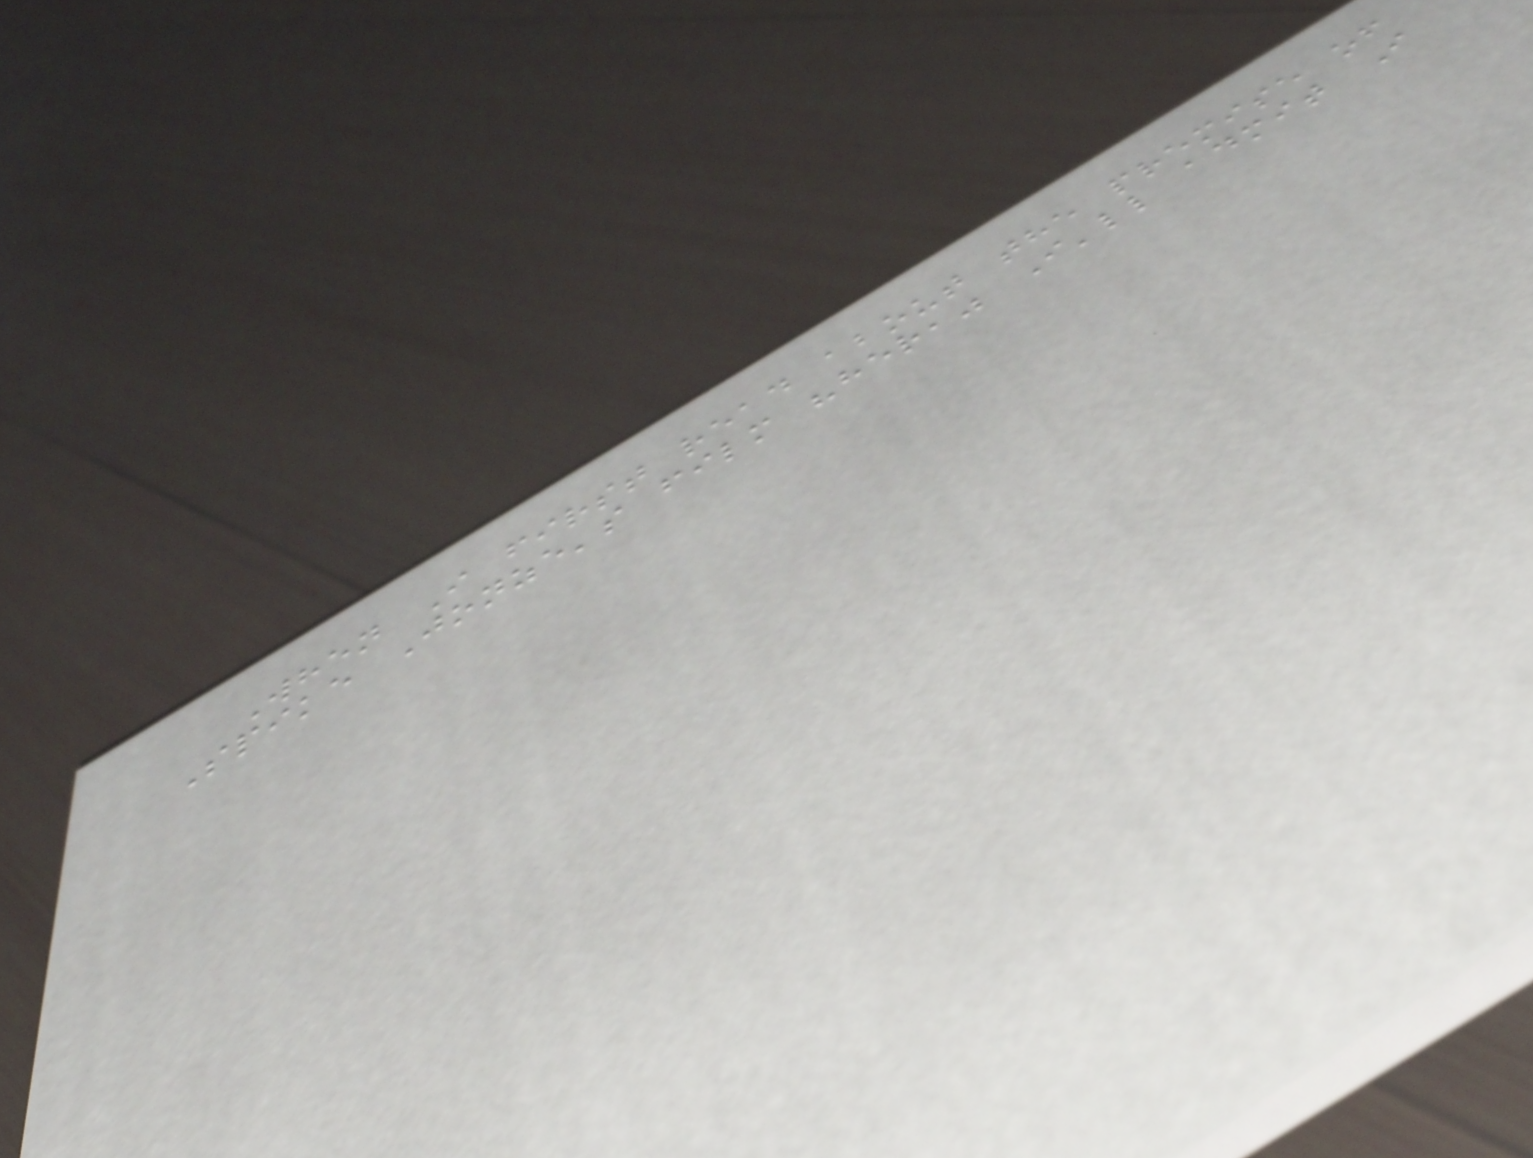When I first read about the premise of
Spike Jonze's film "her," I'll admit I
